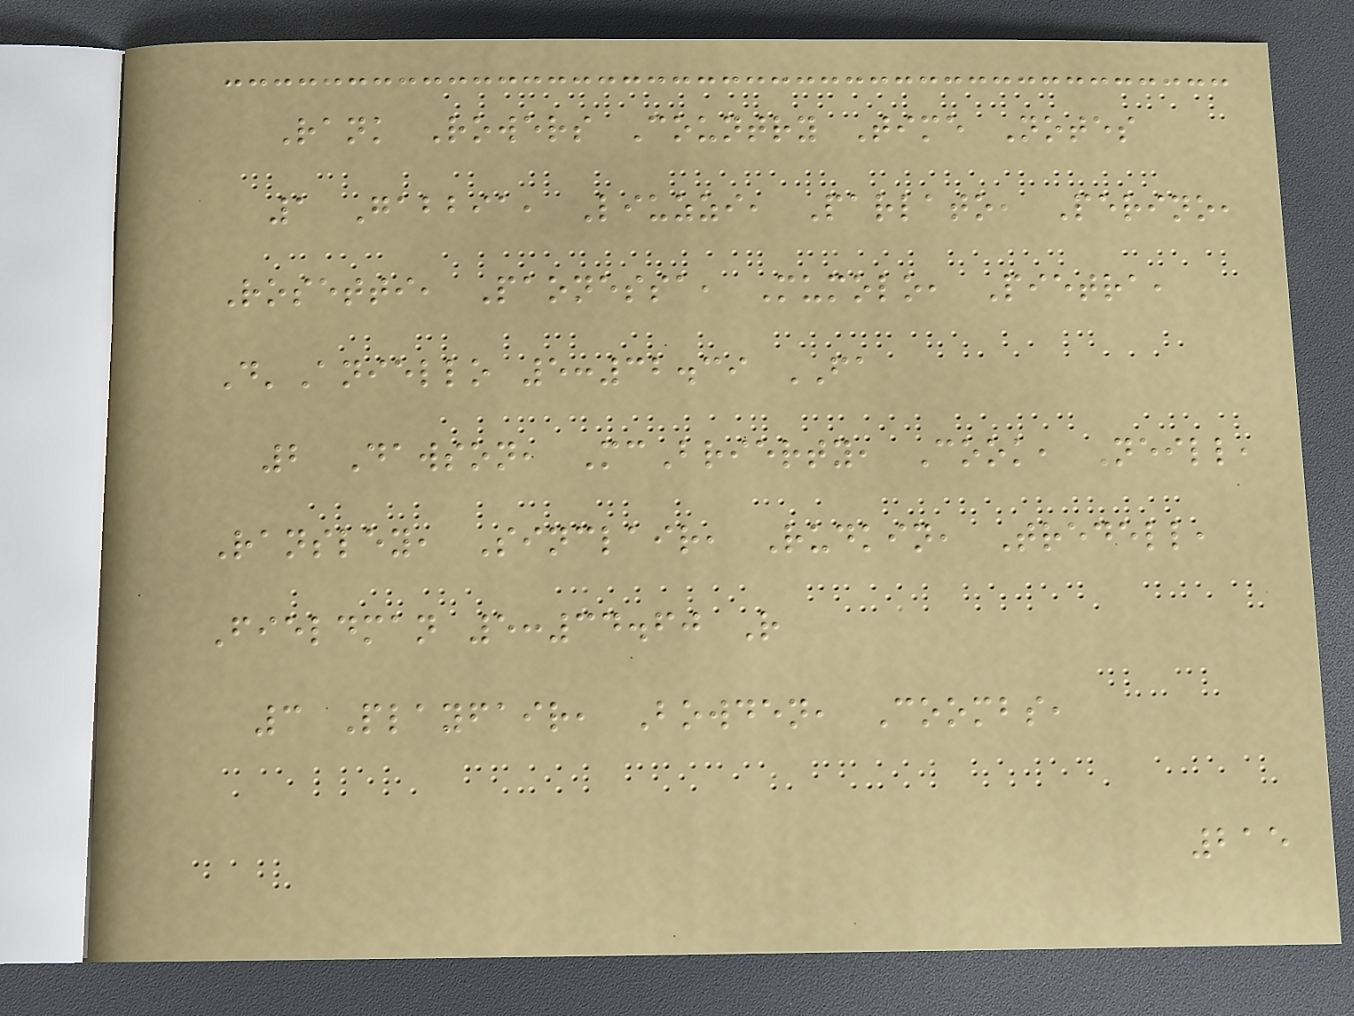Rank Rowers Country Time Notes
1 Gabbia, Liuzzi, Parlato, Perino,
Rosetti, Paonessa, Mumolo, Pietra,
D'Aniello 5:32.39 FA
2 Dawson, McBrierty, Cook, Neill,
Ransley, Sinclair, Rudkin, Tredell,
Fieldman 5:34.60 R
3 Playfair, Bowden, Coombs,
215
